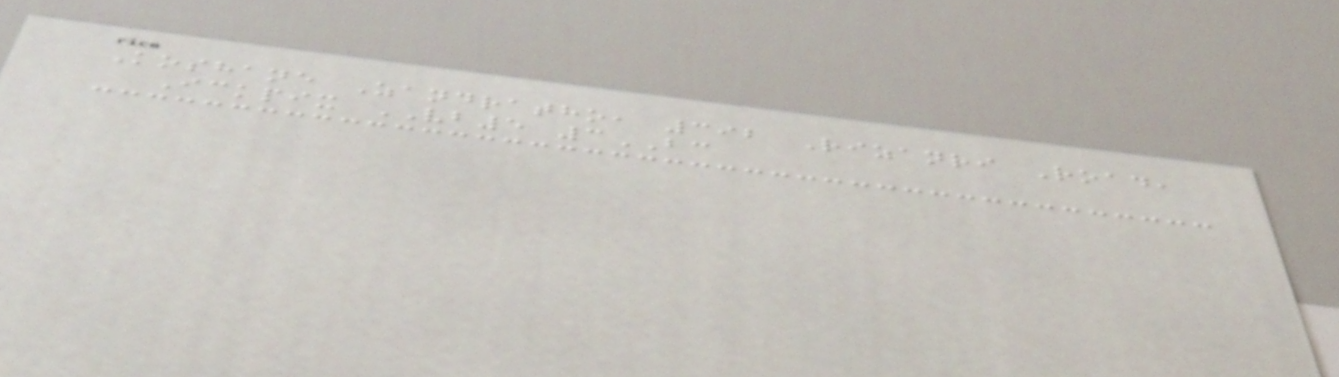Koshane Zandratho, 392 Rizanri Road,
Ickpix VB5 3BC
